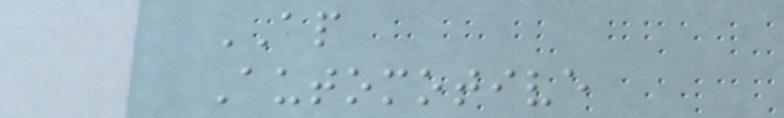AP
Automotive
